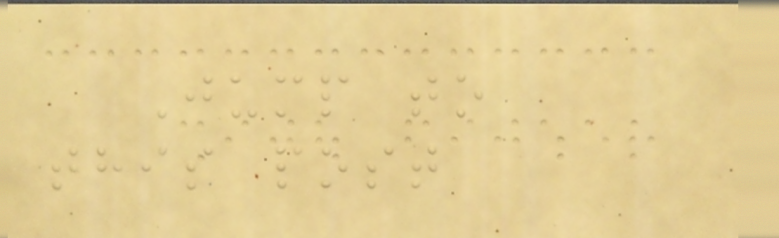Jump to
this post
